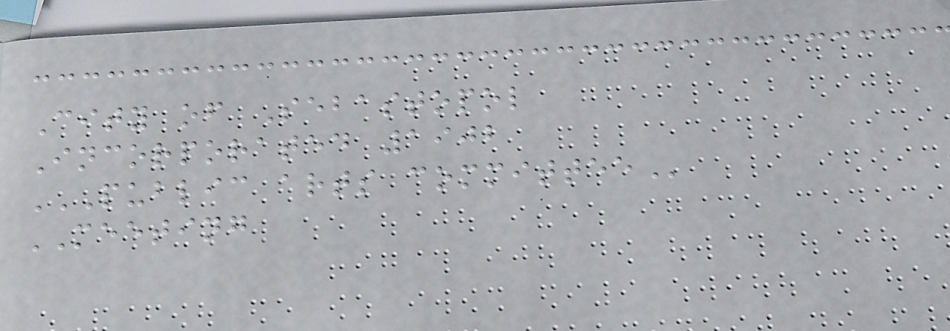City of Sebastopol
Incorporated 1902
PUBLIC ARTS COMMITTEE
MEETING
